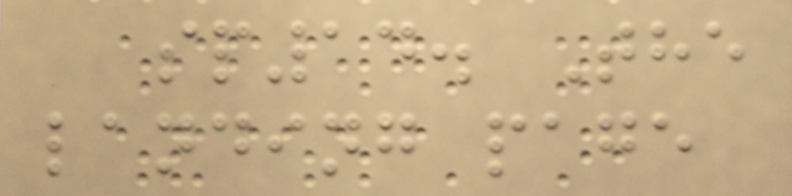sp14. The
landing page
